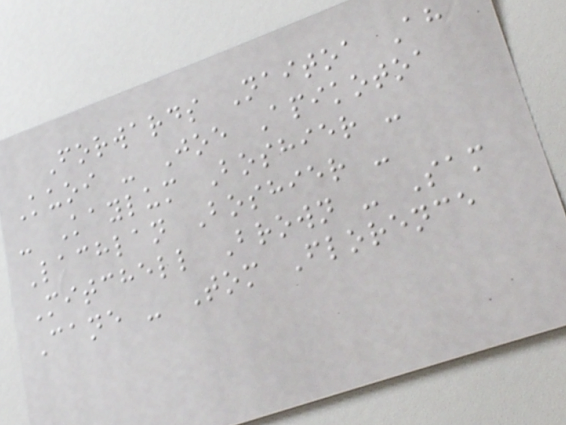Forwards Naitoa Ah
Kuoi - Joe Apikotoa
- Kaylum Boshier -
Lachlan Boshier -
Mitchell Brown - Sam
Cane - Tom Florence
